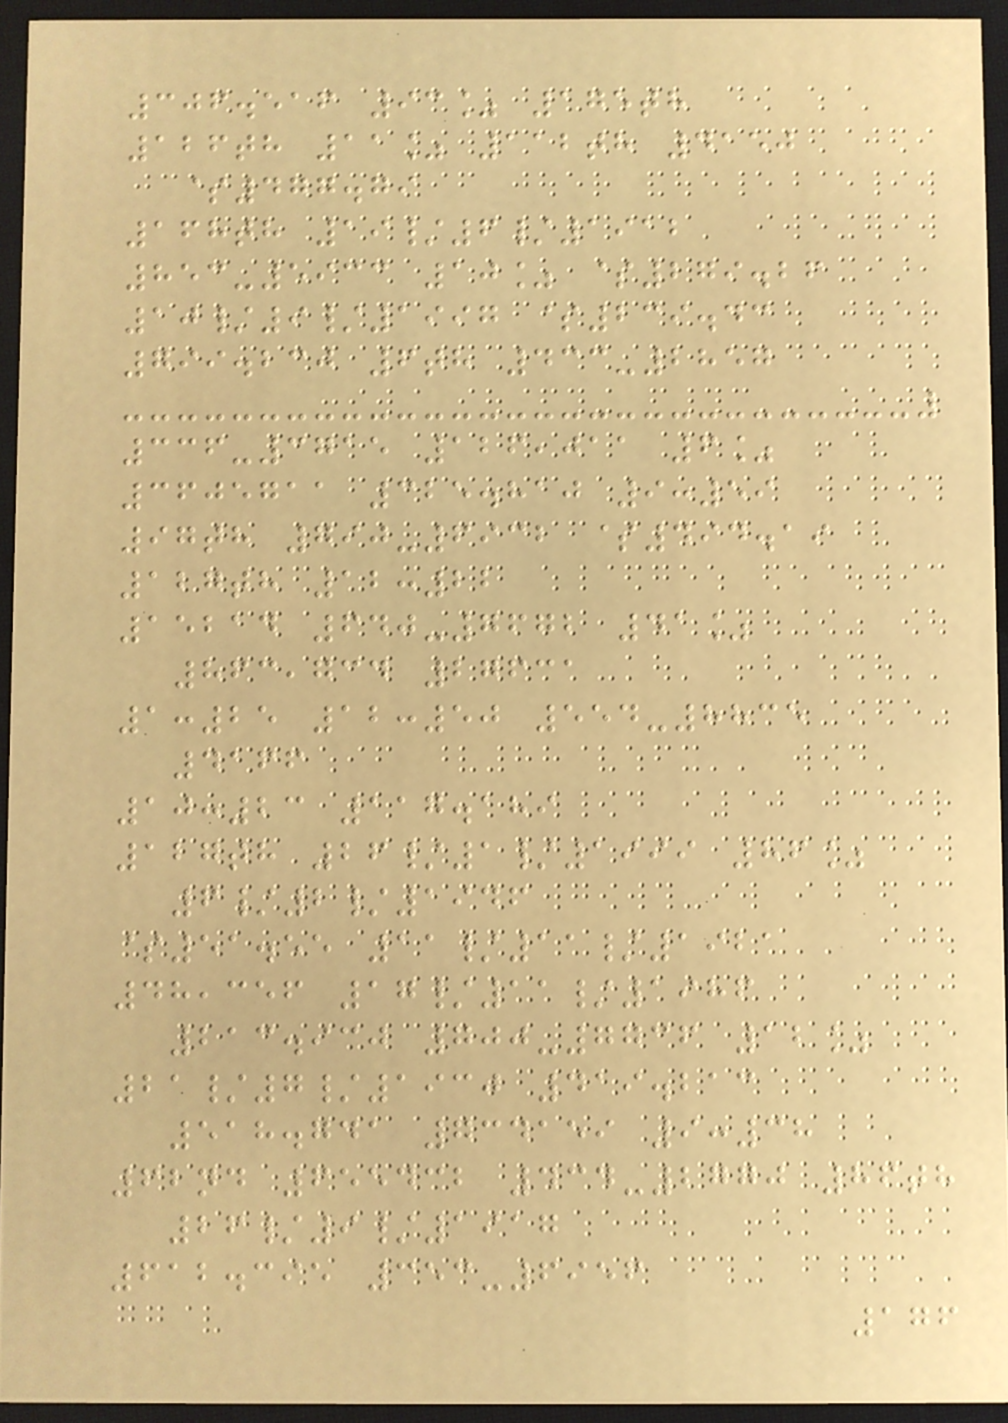306.516 93% 175th
126th 11% 112th 4150
$477.79
168th 19/6/1912
853-5933 10% $279.26
10/9/1997 $239.43
799.230 6th 433-2857
336-3715 126,011 6%
3605711 325.810 9:59
97th 790-6932 $494.19
127th 12:22
15214 640-7672 41%
863,734 27631
1:25 12:50 554-8835
4166
10:23 117.189
127th 26/1/1999 86%
6/2/1946
$51.55 11/11/1921
48,356 17/11/1986
213.930 700-7736 12%
21/7/1930 419.213
518.741 734159 9:38
62nd 655432 434-2770 86th
26/9/1917
612.395 353-6956
176
